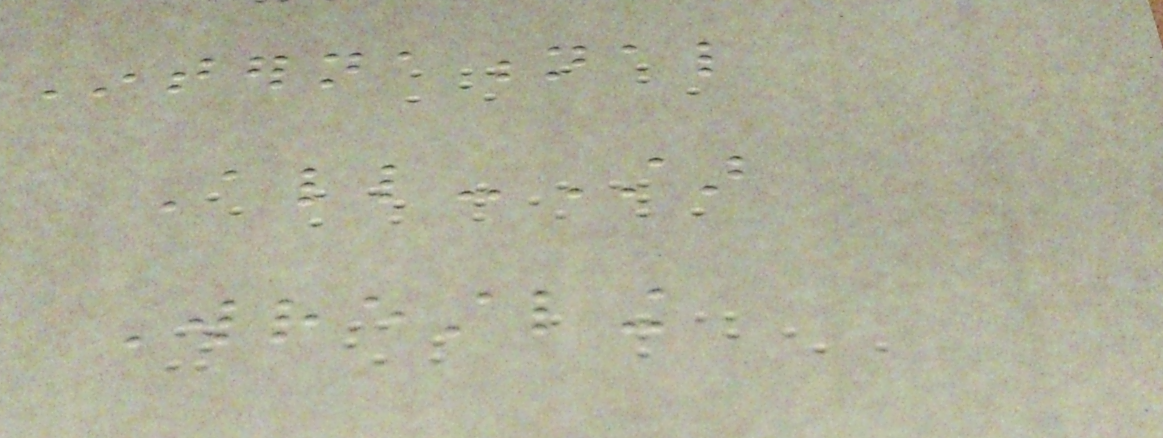International
All-Star
Wrestling
